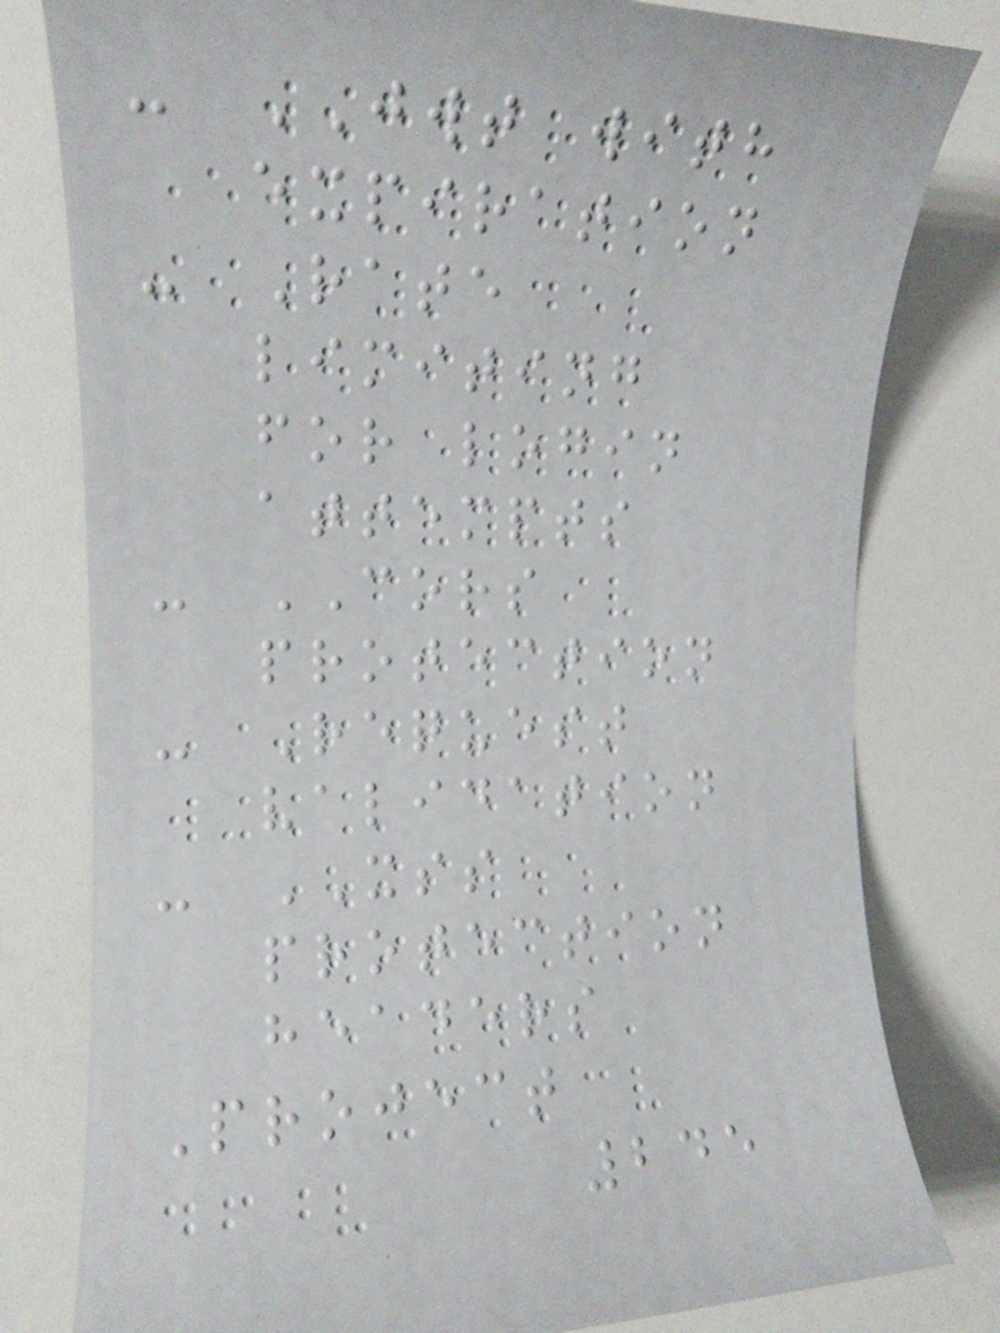- JWT with
expiration
- Rate
limiting
for login
attempts
- CORS
protection
- Request
validation
- XSS
protection
headers
Project
245
